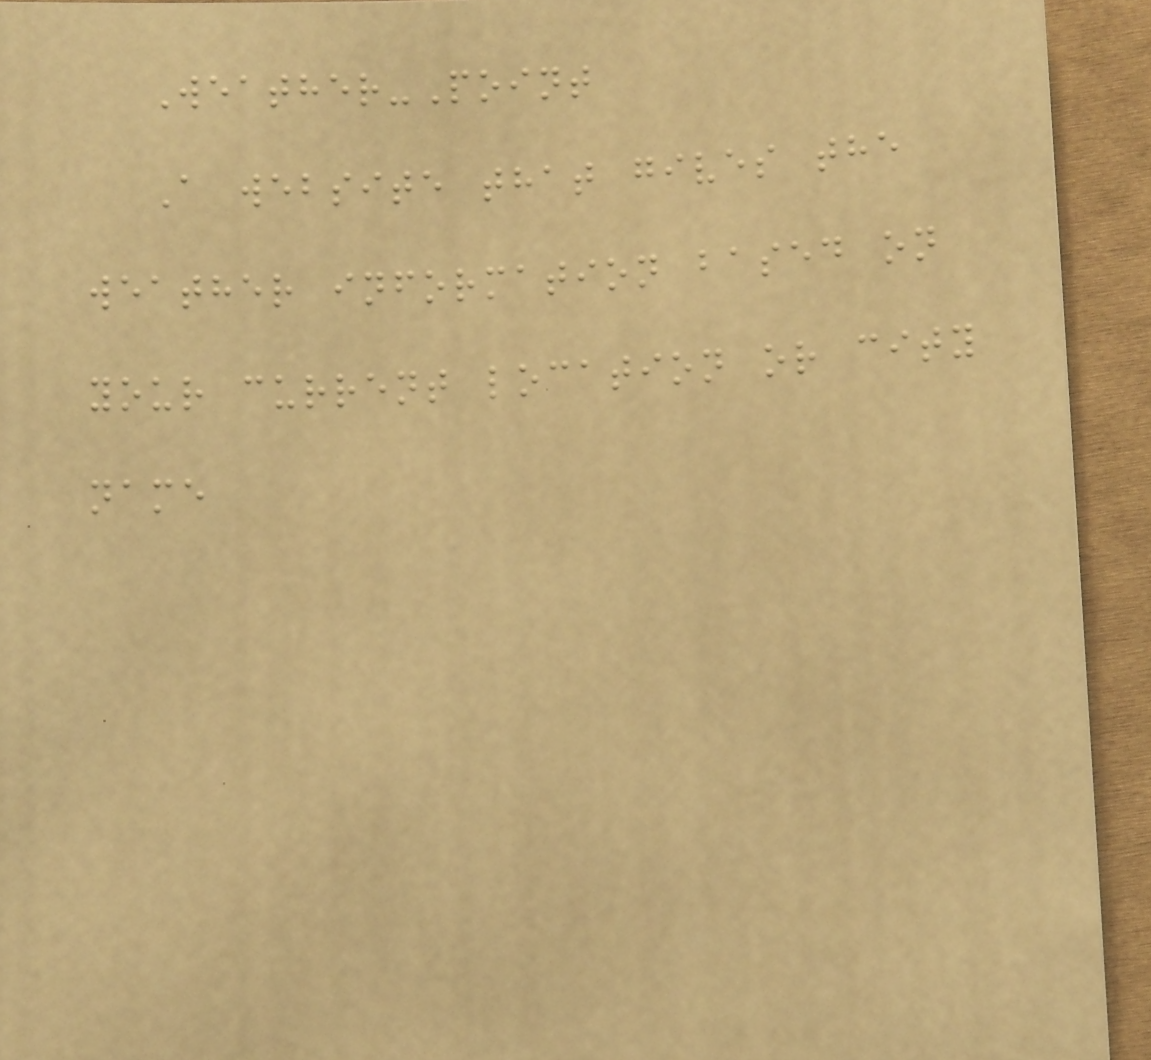Weather-Point
A website that gives the
weather information based on
your current location or city
name
